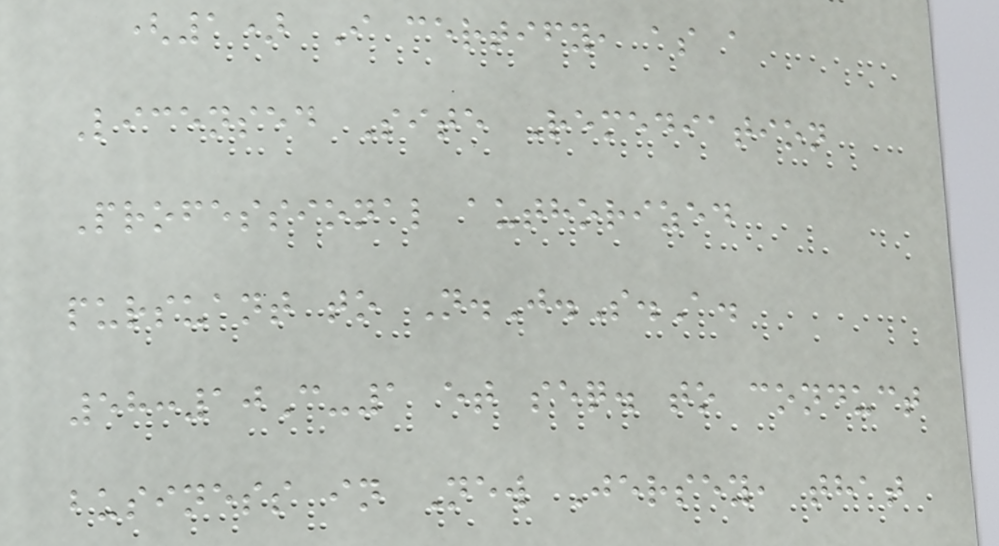(1) I certify, as a
Licensed Site Remediation
Professional authorized
pursuant to N.J.S.A.
58:10C-1 et seq. to conduct
business in New Jersey, that
